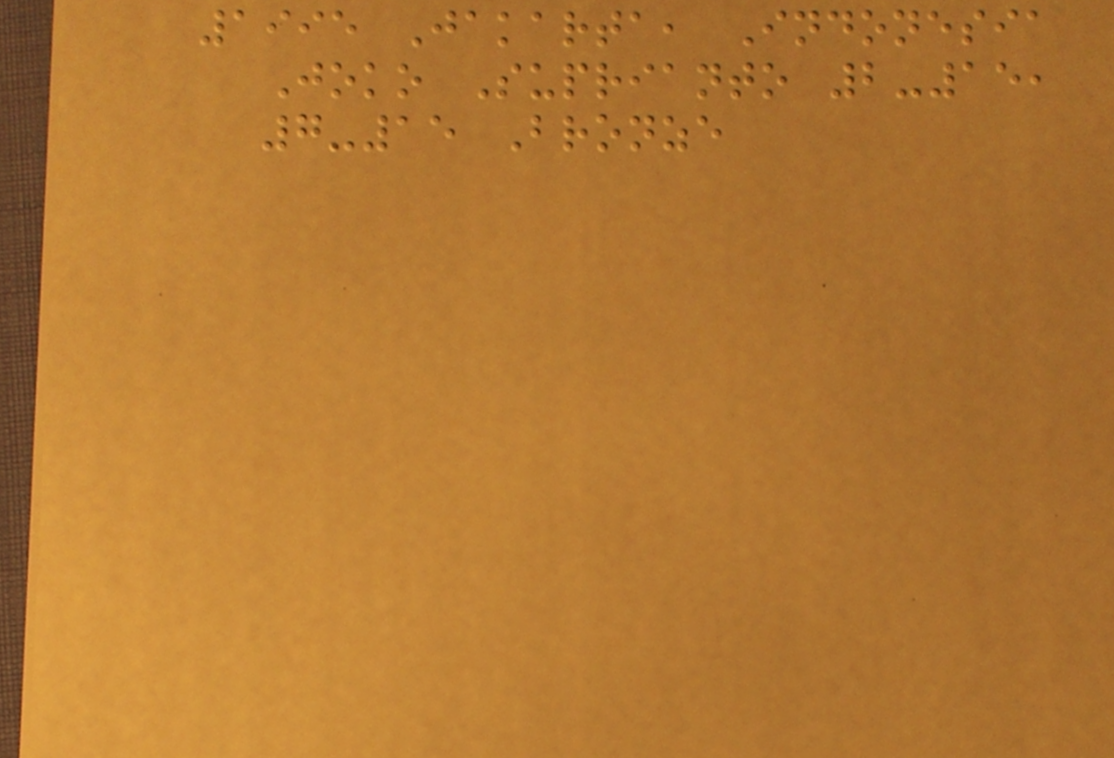1995 Jakarta, Indonesia
Joko Suprianto 2-15,
7-15 Bronze
